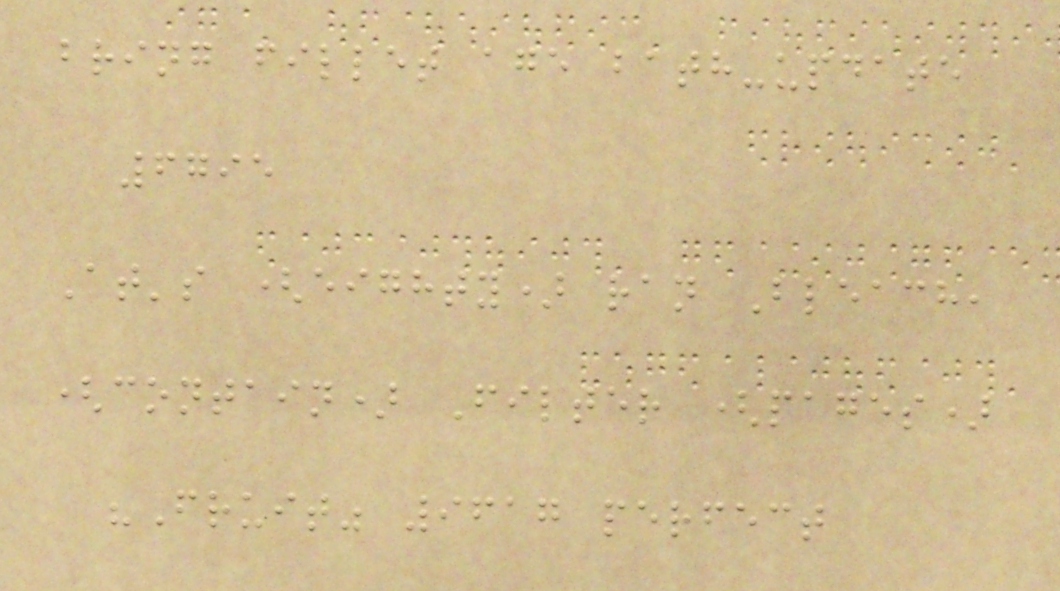bring fillet age bath-update
6795
At's (eighty) ran Bleach,
(contain) Filter (pages)
"Fruit" 9617 perfect
